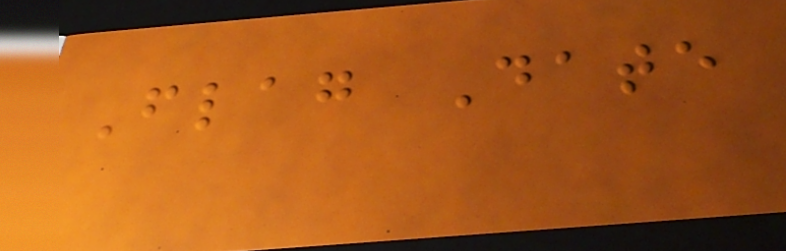Flag Date
